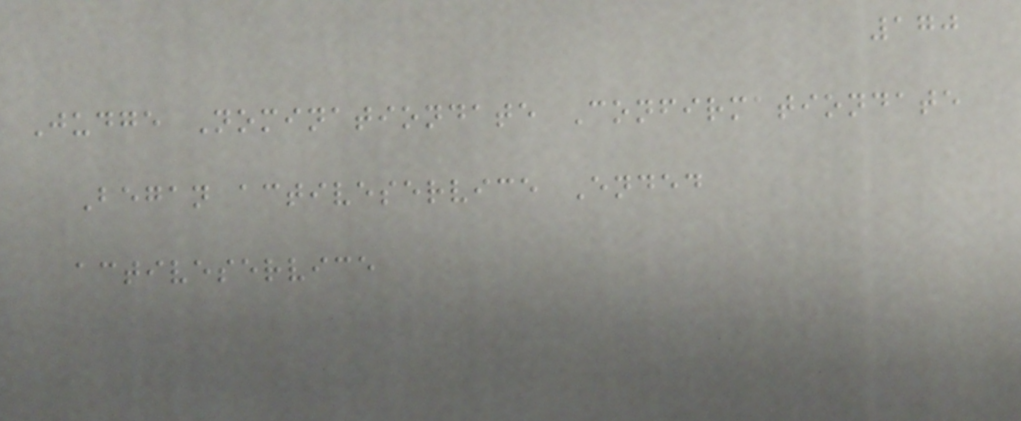170
Judge Nominationdate Confirmationdate
Began activeservice Ended
activeservice
